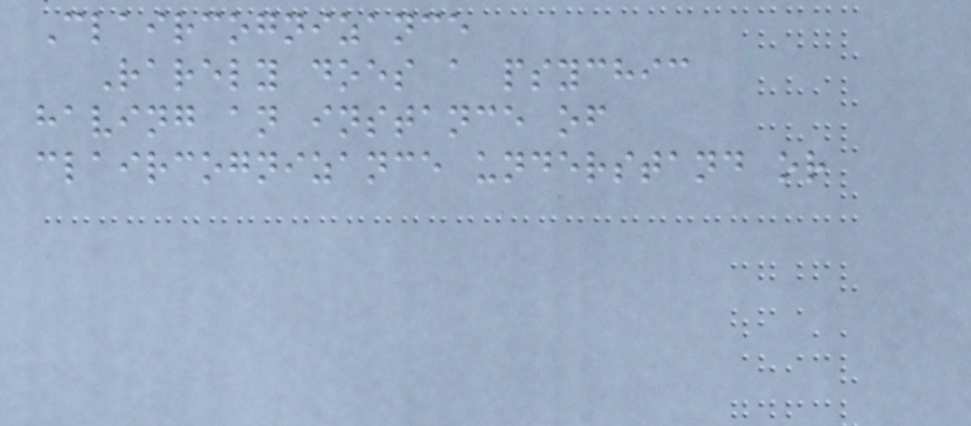Claircognizance
Rarely does a psychic
having an instance of
claircognizance understand or
